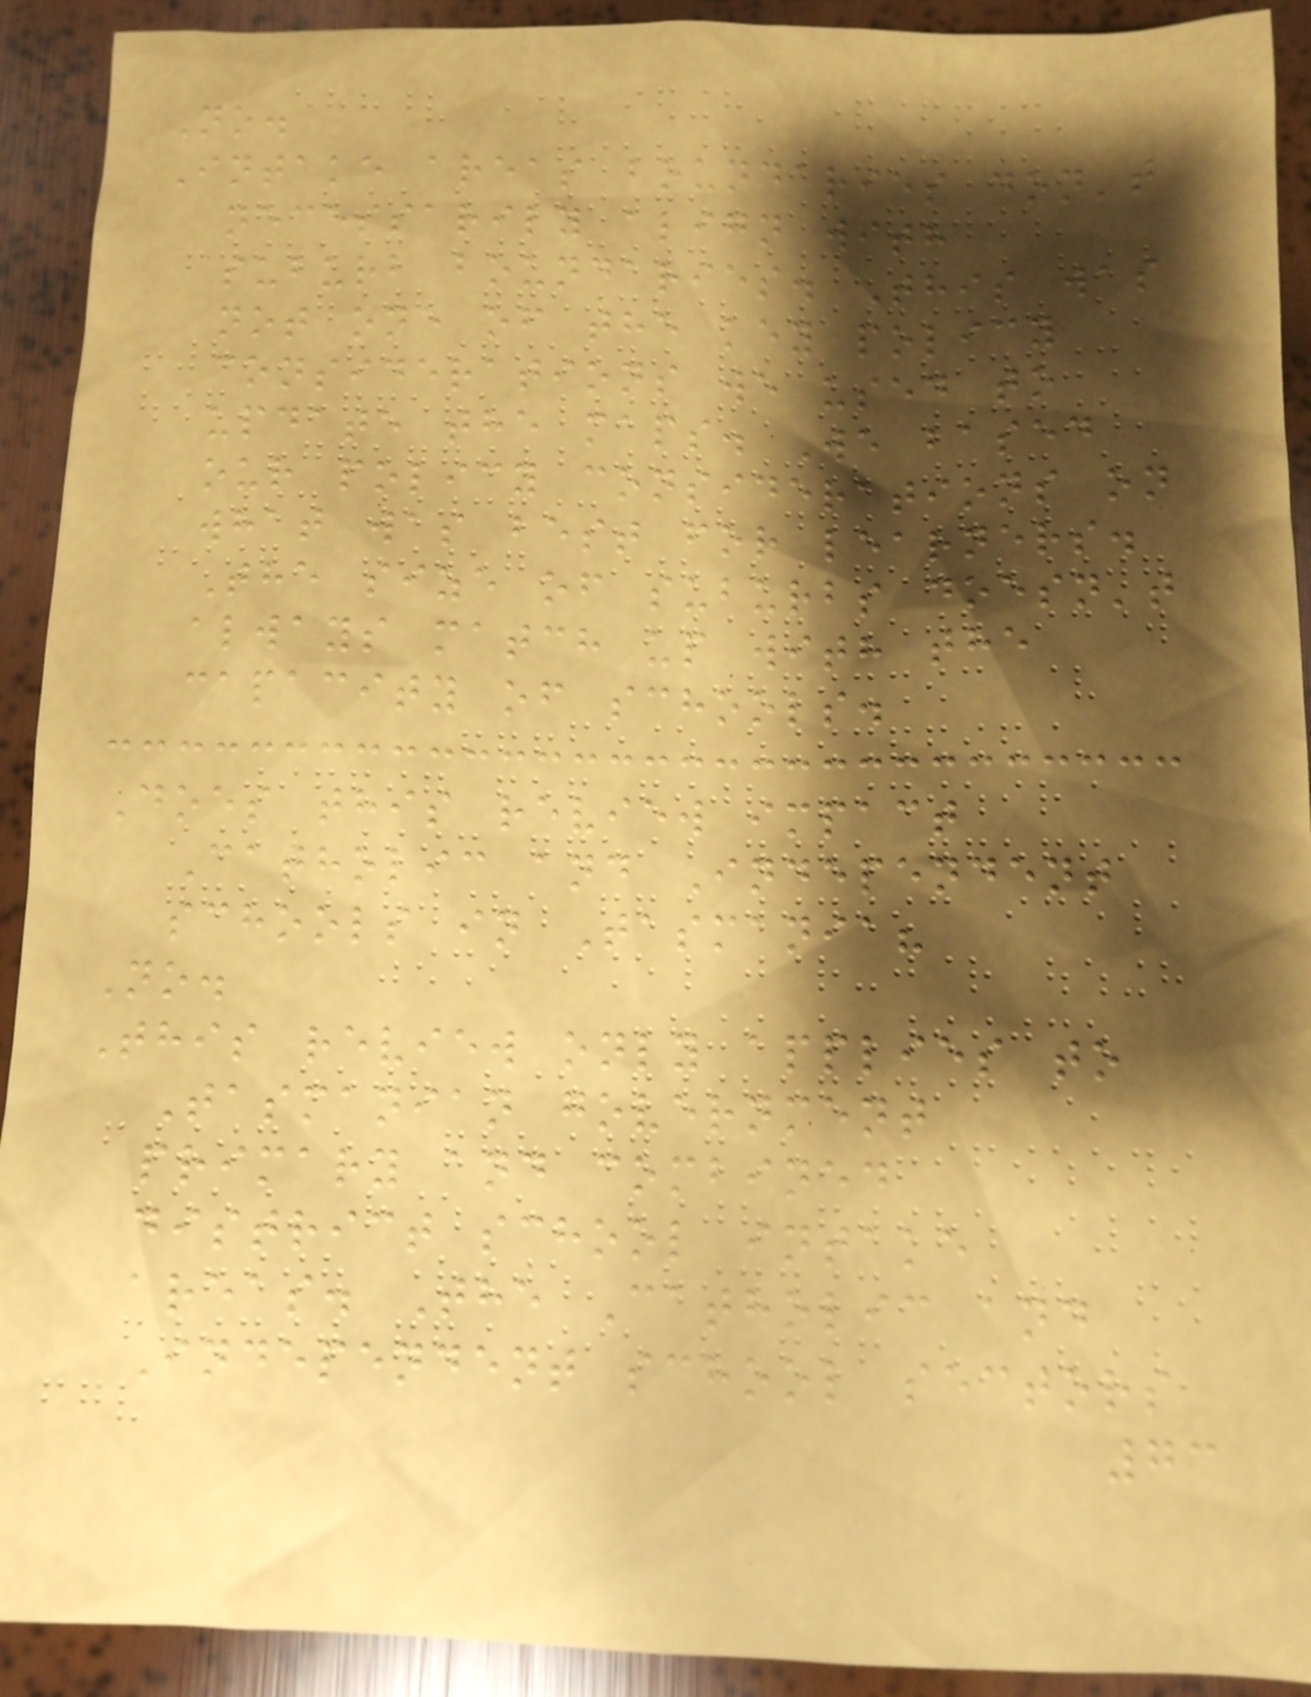No.
Intake areas boundaries don't
necessarily align with
suburb boundaries. This was
not one of the key policy
considerations we used to
update the maps. We based
our policy considerations on
what was best for learners.
The size of suburbs doesn't
always match up with the
capacity of schools.
Does this review impact
Catholic and Independent
schools in Tasmania?
No.
This review only applies to
Tasmanian government
primary and combined
district school intake
areas. The Catholic and
Independent school sectors
73
